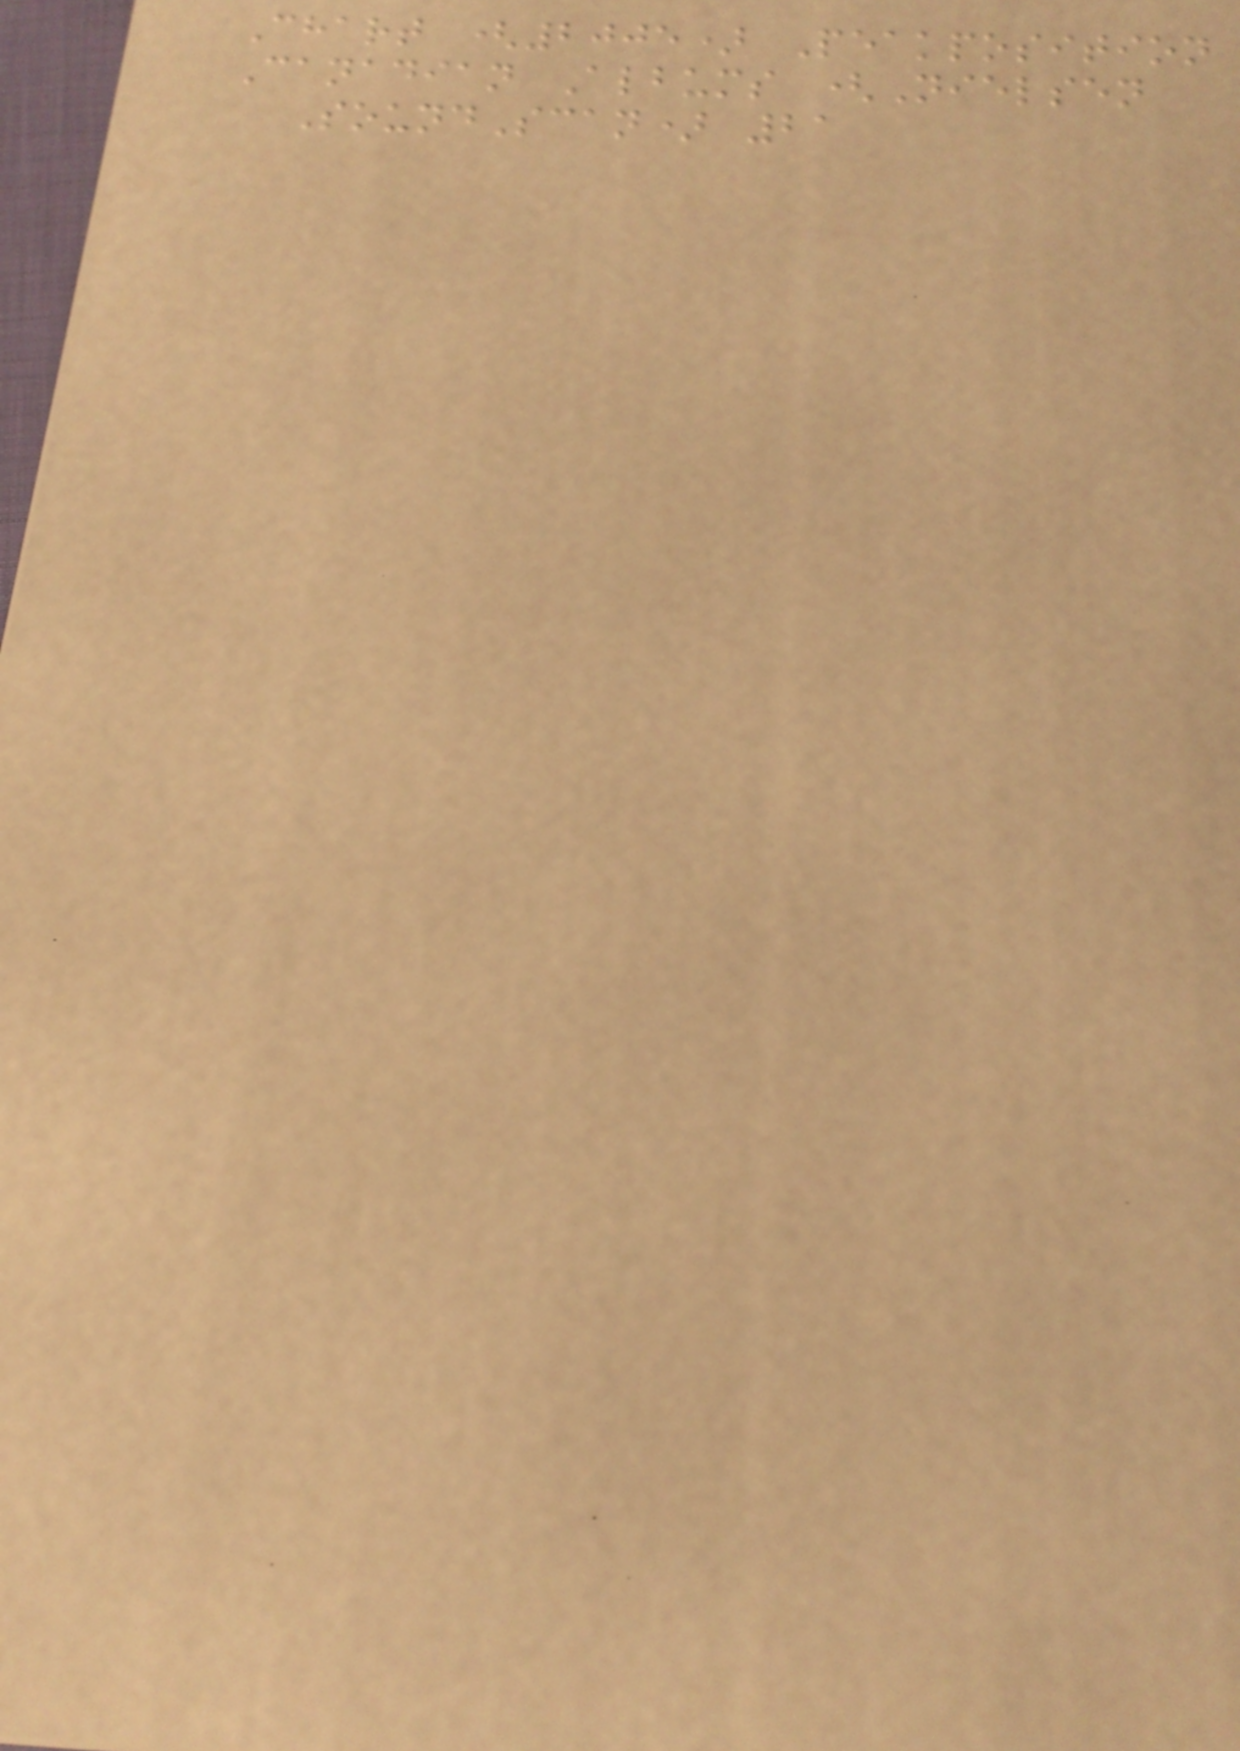Chart (2005) Peakposition
Canadian Albums (Nielsen
SoundScan) 21
